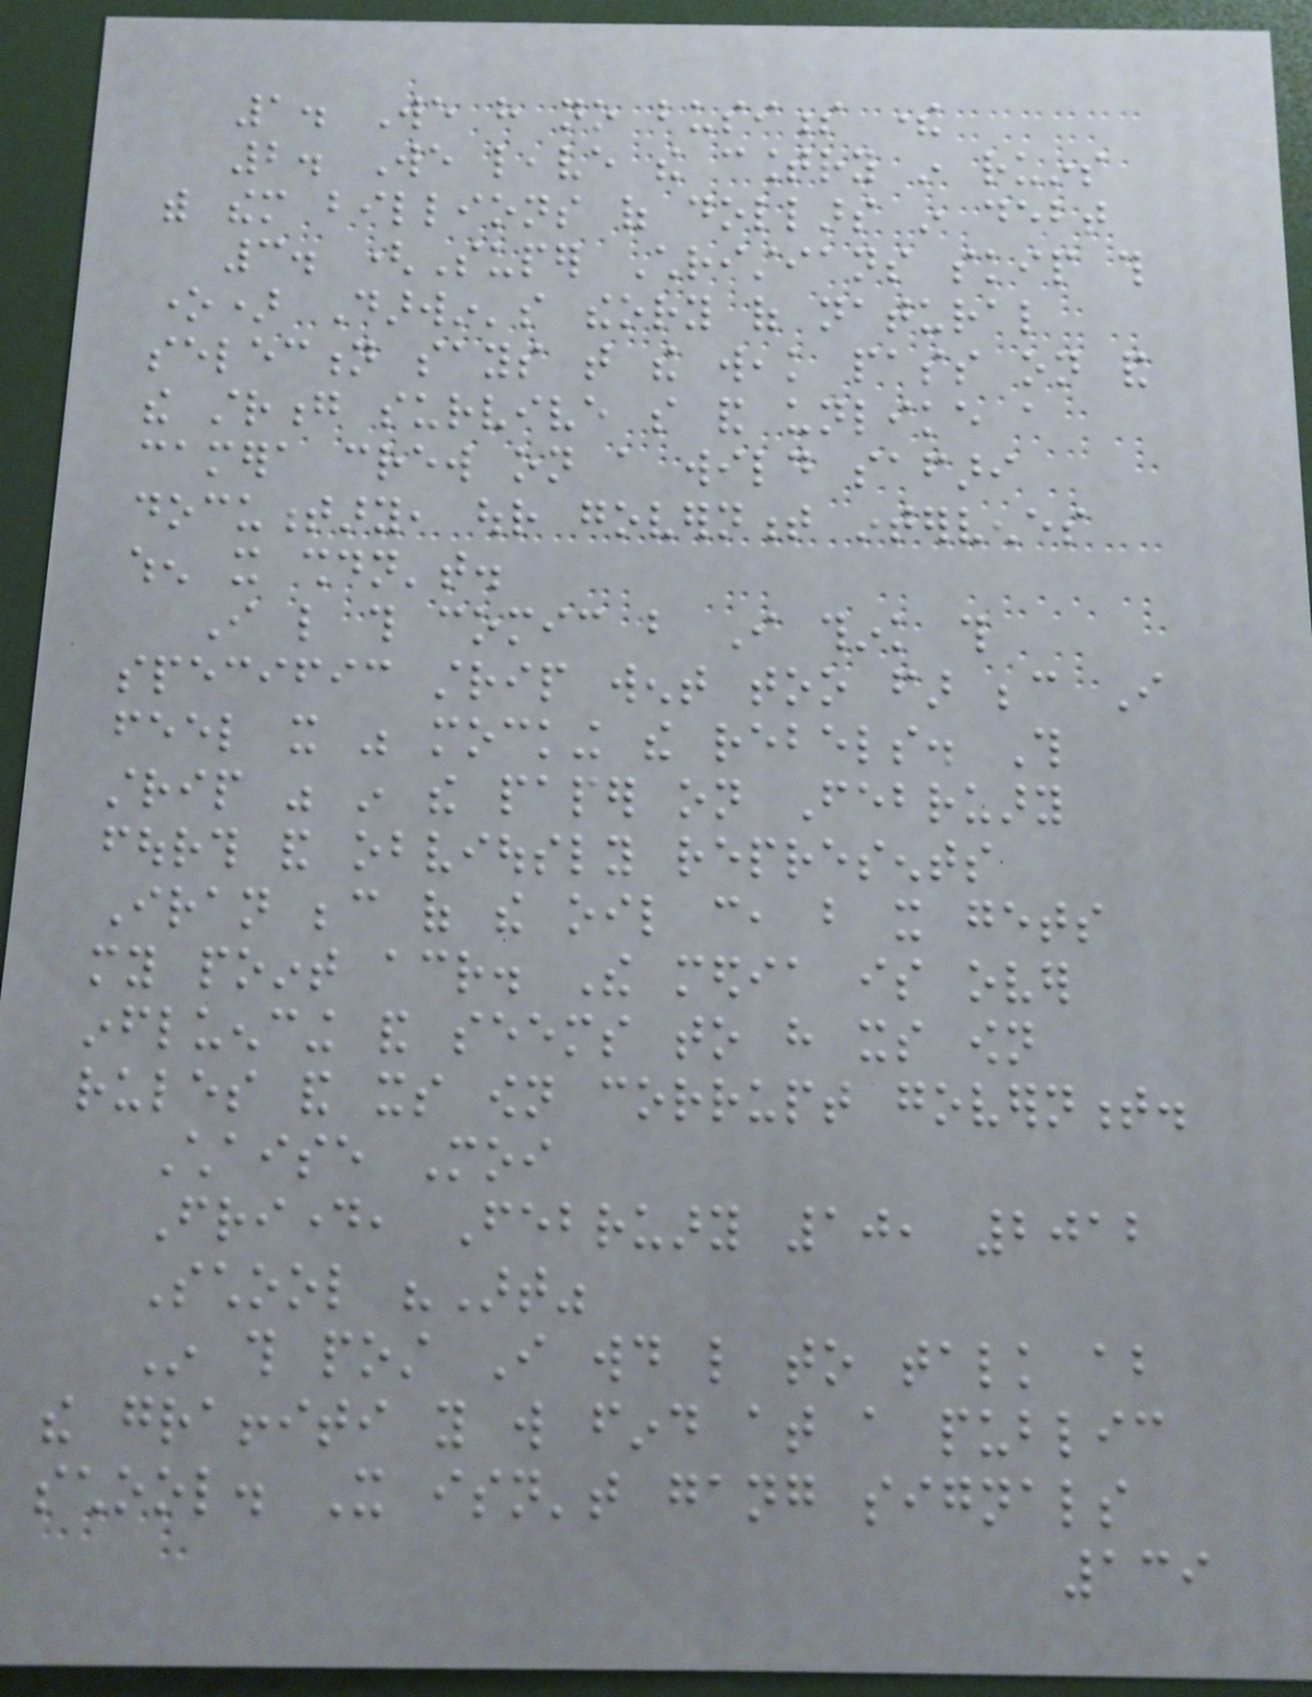1. We have no business there
2. We leave the country in ruins
with them billions of dollars in debt
3. (Super Christians skip this
one) Darwin's theory of natural
selection says that the weak pass on and
the strong survive so and unlike a
camera crew on a wild safari
documentary, our government intervenes
when it shouldn't.
I like this comic but I think this
specific strip went too far because I
feel it was mocking the rebels. This
strip was in the paper on February
fourth and obviously represents
Iran because of the oil can, but it gets
my point across. The media is over
influencing and seems to have its own
rules and its own corrupt government.
Chaise Moi
Friday, February 10, 2012
School "Art"
In this post I would like to talk about
the graffiti you will find at a public
school. It isn't gang signals
139
